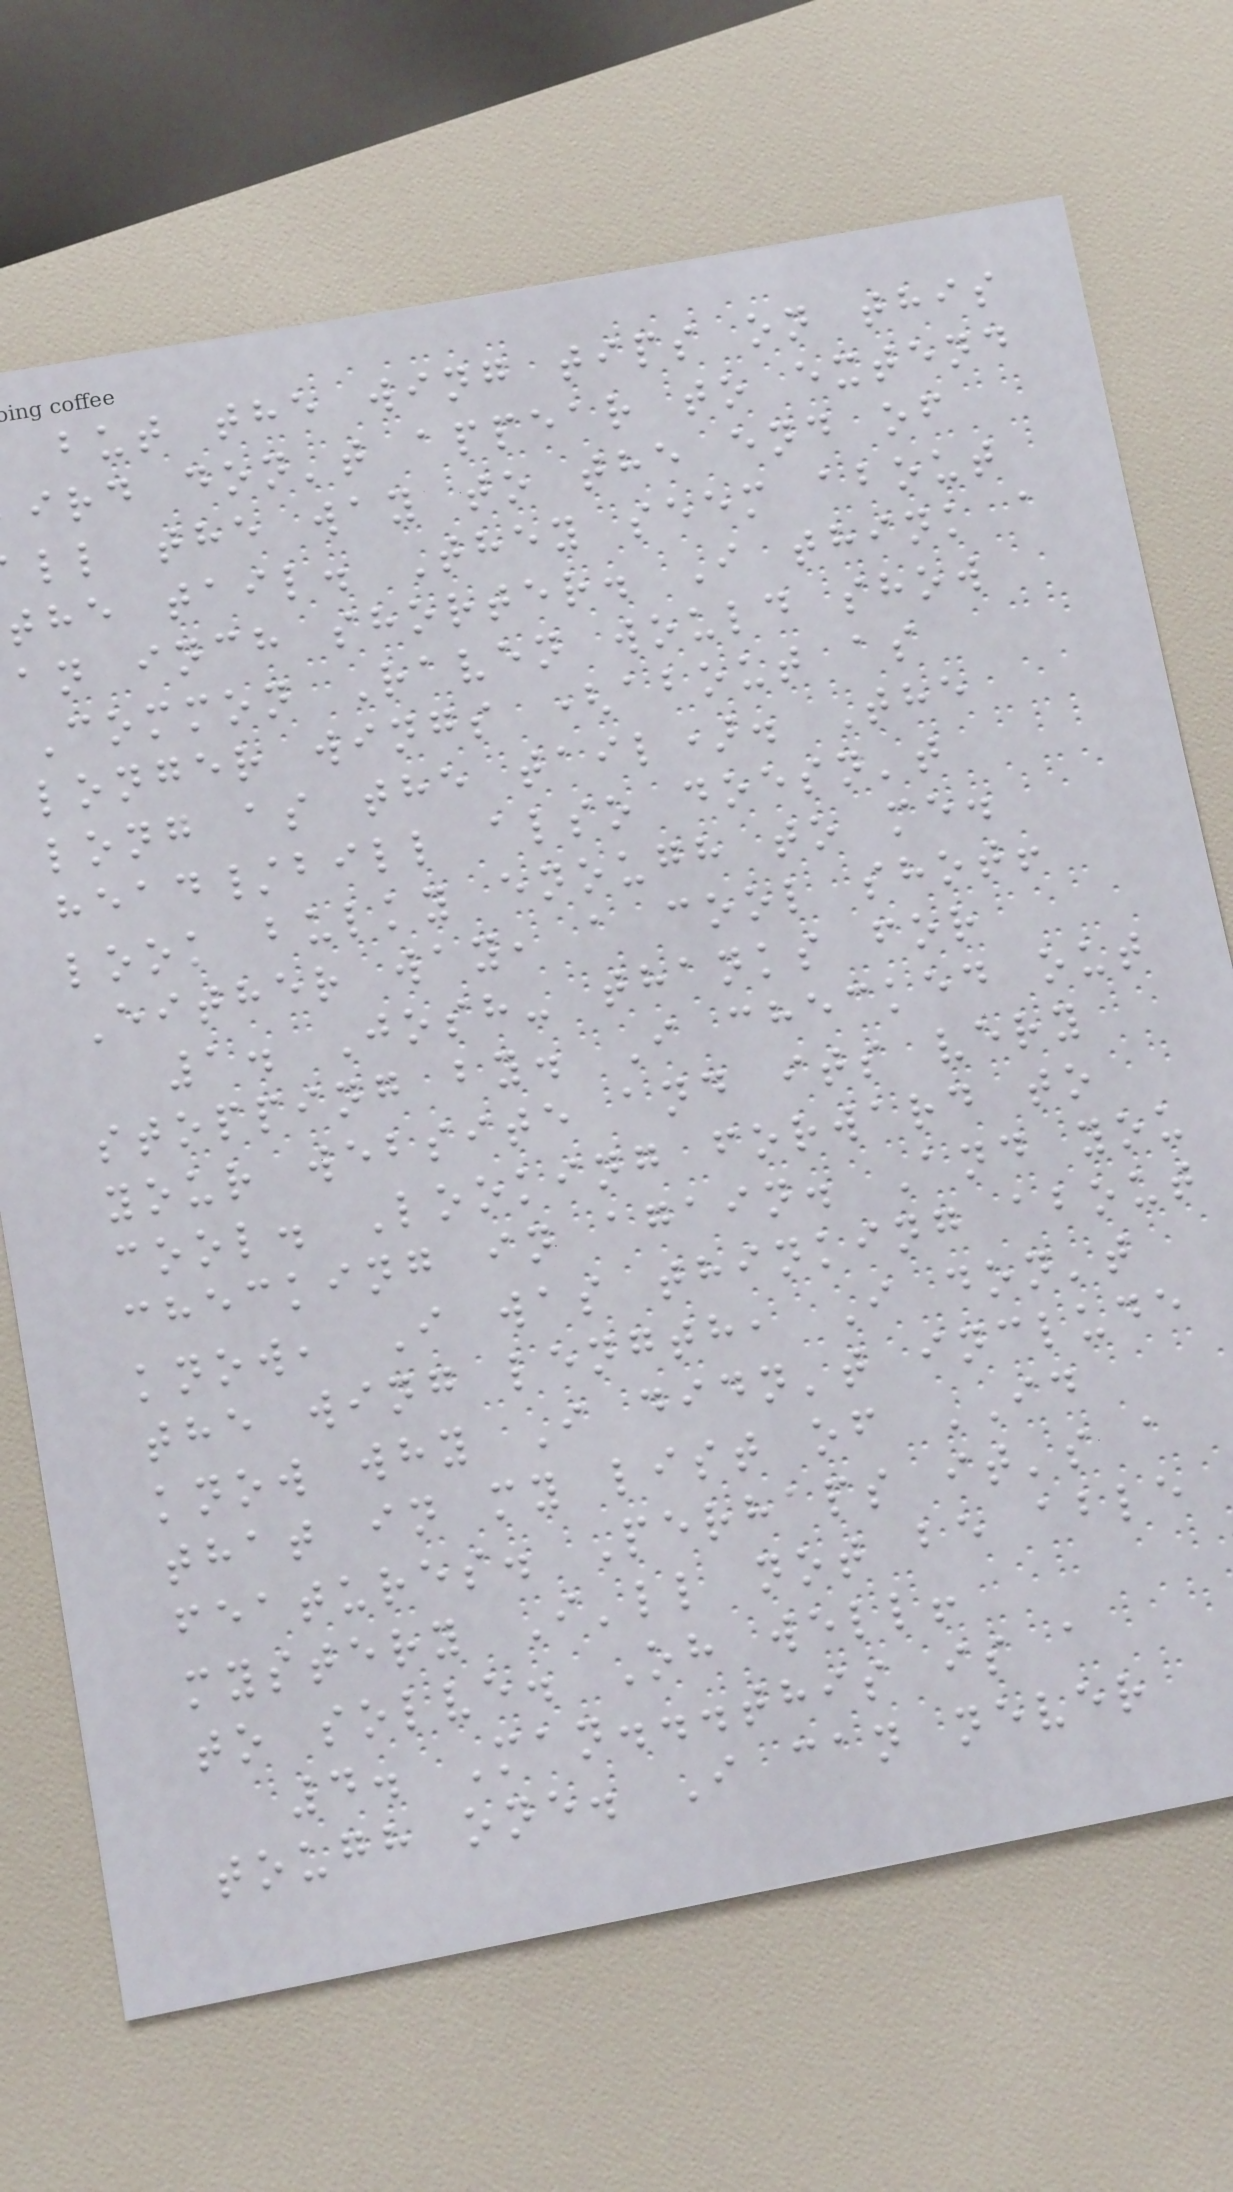but the wing tips on this
ird don't appear to extend
ll the way to the end of
the tail. They seem about
an inch shorter. I think a
Common Raven would show
longer wings (about as
long as the tail). The
head/bill also doesn't
look bulky enough to me.
Either way, a cool shot!
1. Josh- thanks for
stopping by. I checked out
your website and its very
cool. Looking forward to
checking in again. And you
know, I was thinking about
the wing length, I don't
know why I didn't include
that in my list of ID
features. Perhaps it's a
mystery I'll not be able
to solve. Oh well!
4. Man...this is a
tough one. I can never
